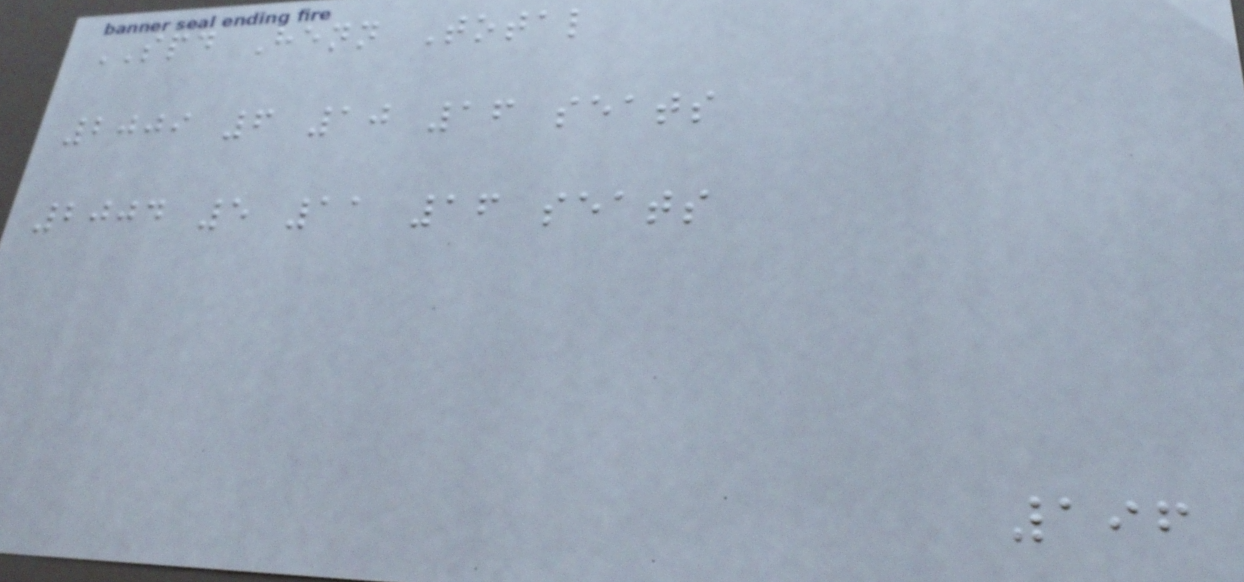SPD Henn Total
2009 6 10 16 seats
2004 5 11 16 seats
196
